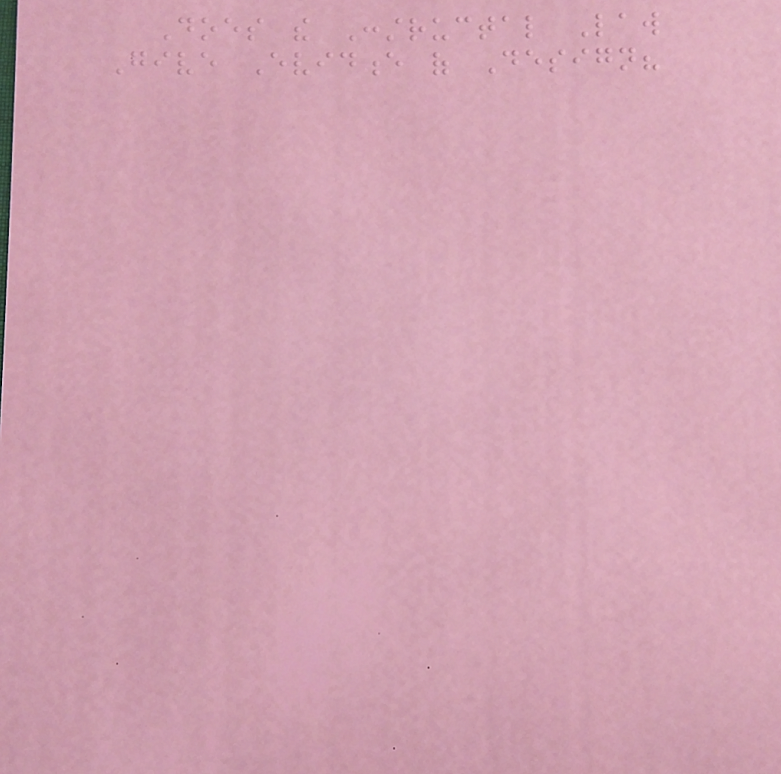Does the Constructal Law
Give Evidence of Design?
